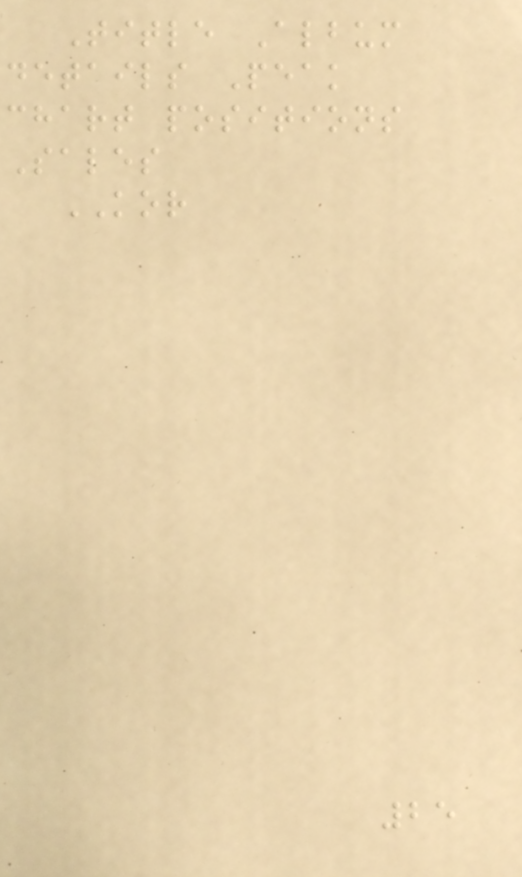Title Album
details Peak
chart positions
Sales
KOR
25
